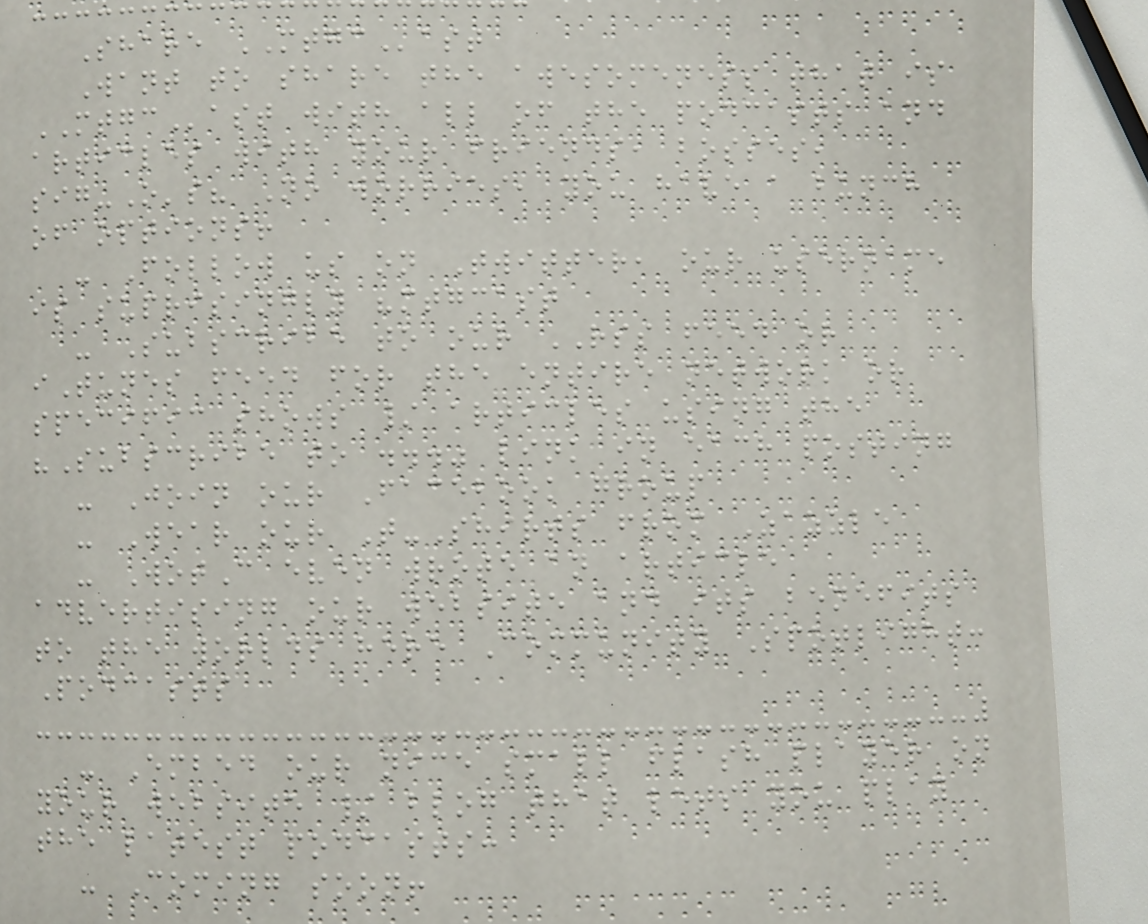Share MTGCast
Want to share the awesomeness that is
MTGCast with all of the podcasts and
articles with your friends, bosses,
sig-O's? No worries, you have a bunch
of options!
- Follow us on Twitter, our username
is suprisingly "mtgcast
- Subscribe to our RSS feed or
iTunes feed for the entire network or
specific shows / articles using the
"Subscribe to ..." link in each posting
- Join our Facebook group
- Wear our T-Shirts from Zazzle
- WotC even wrote an article
advertising our website and its benefits
to the worlds here Community Spotlight:
Podcasts
- Embed our nice small flash player on
your website / blog that lets you play
the latest podcasts:
- Coming soon!
